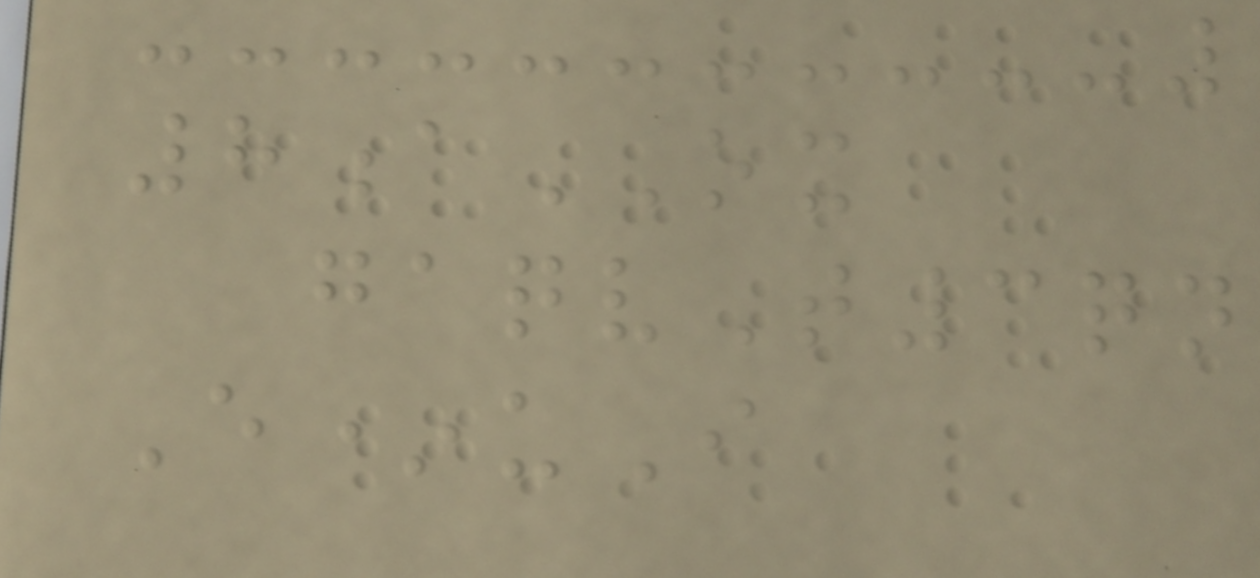8aOX
gaqvT3qn
E*uI
